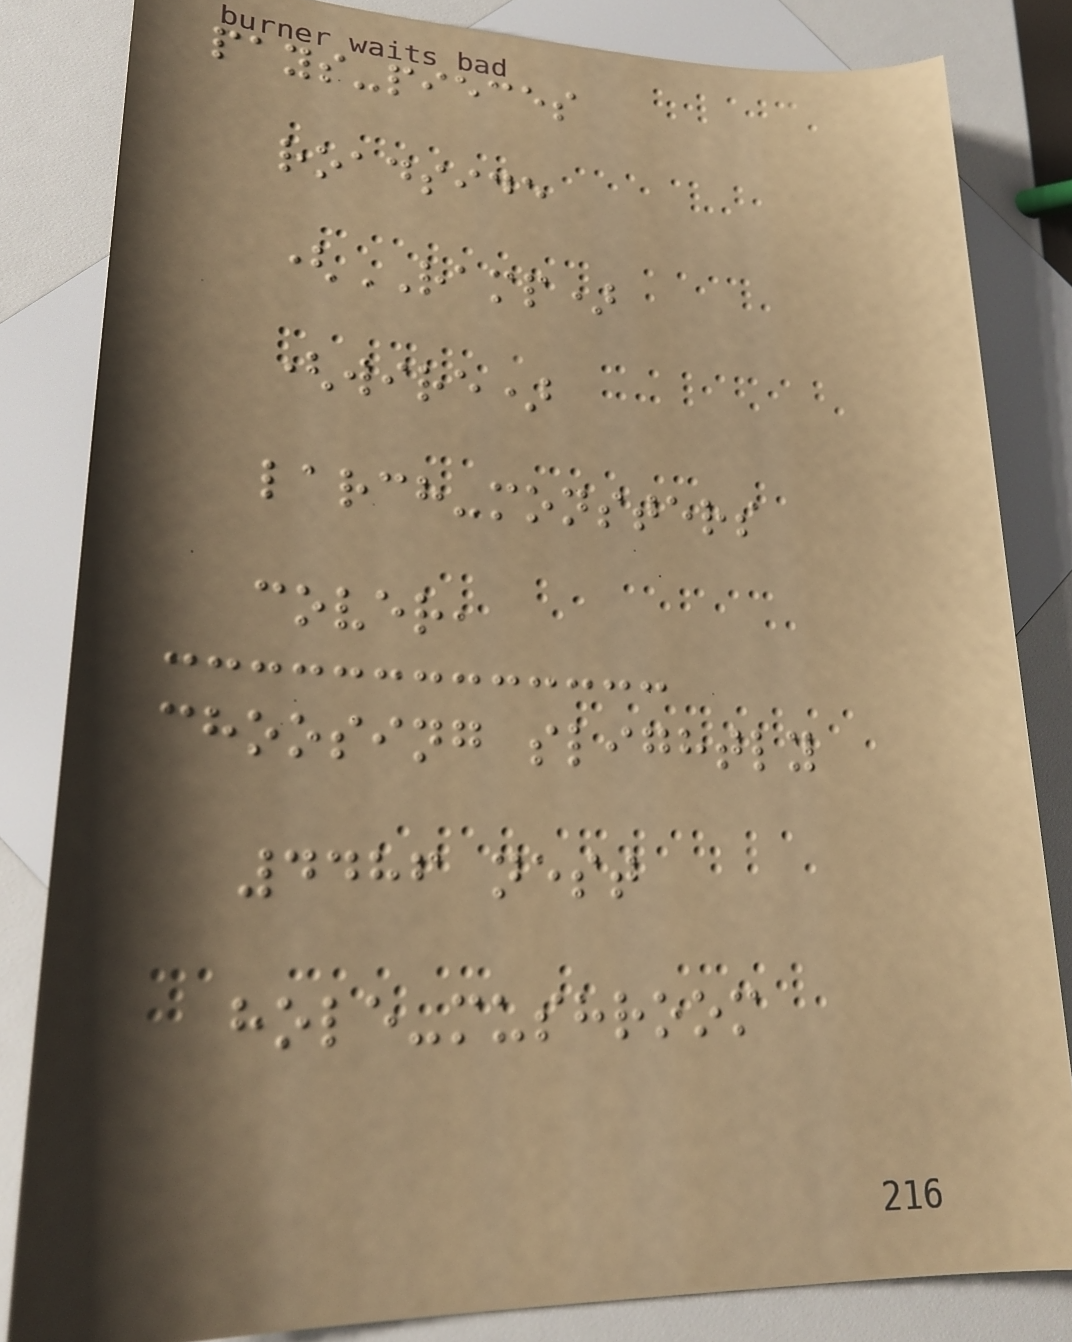pays-pieces
roadside
(RAMP)
(wire)
larch-monsters
cover,
choosing slightly
4486 nest
hole-mushroom
